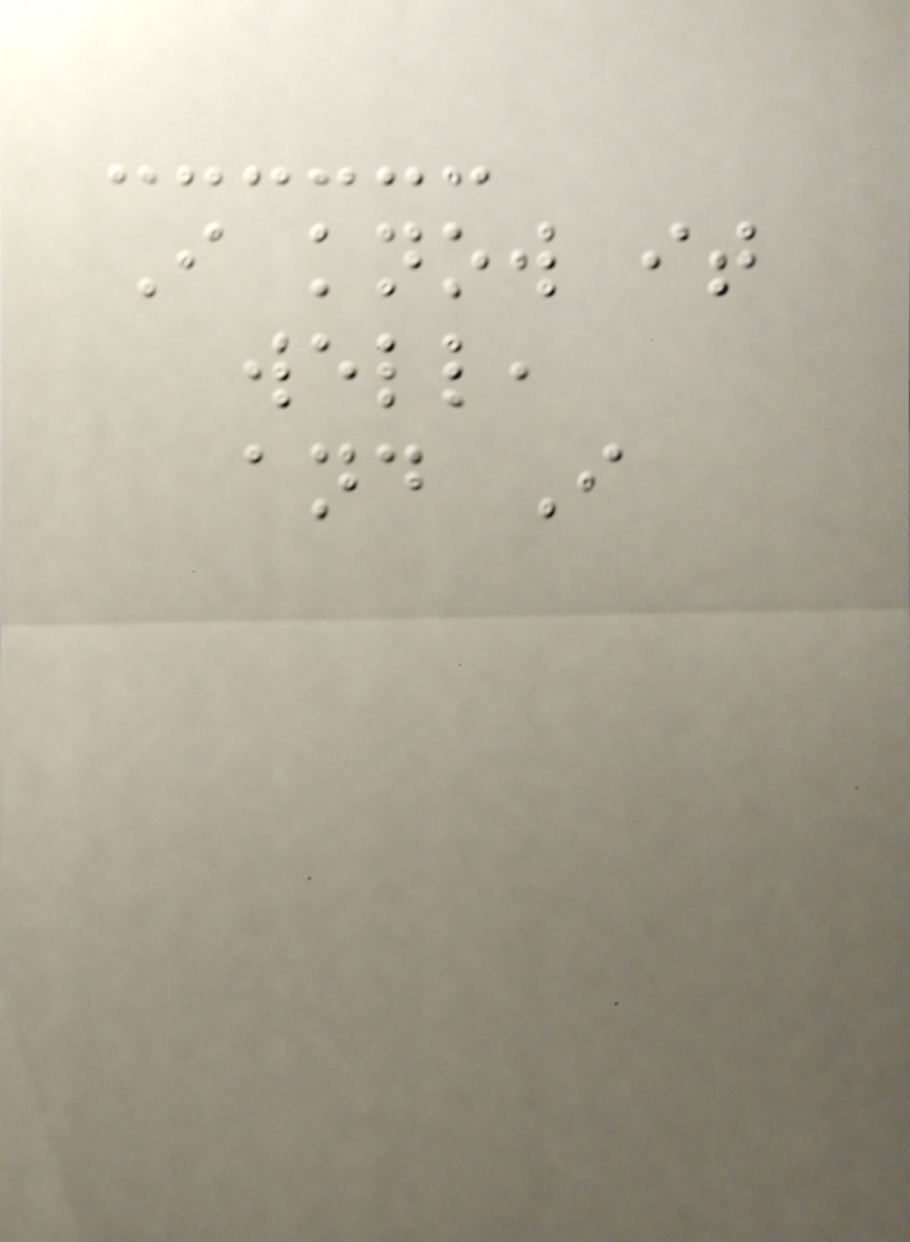I know it
well,
and I
